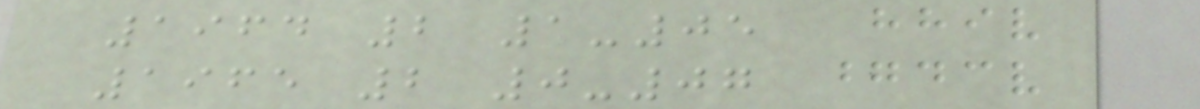1964 2 1-05
1965 2 0-07
